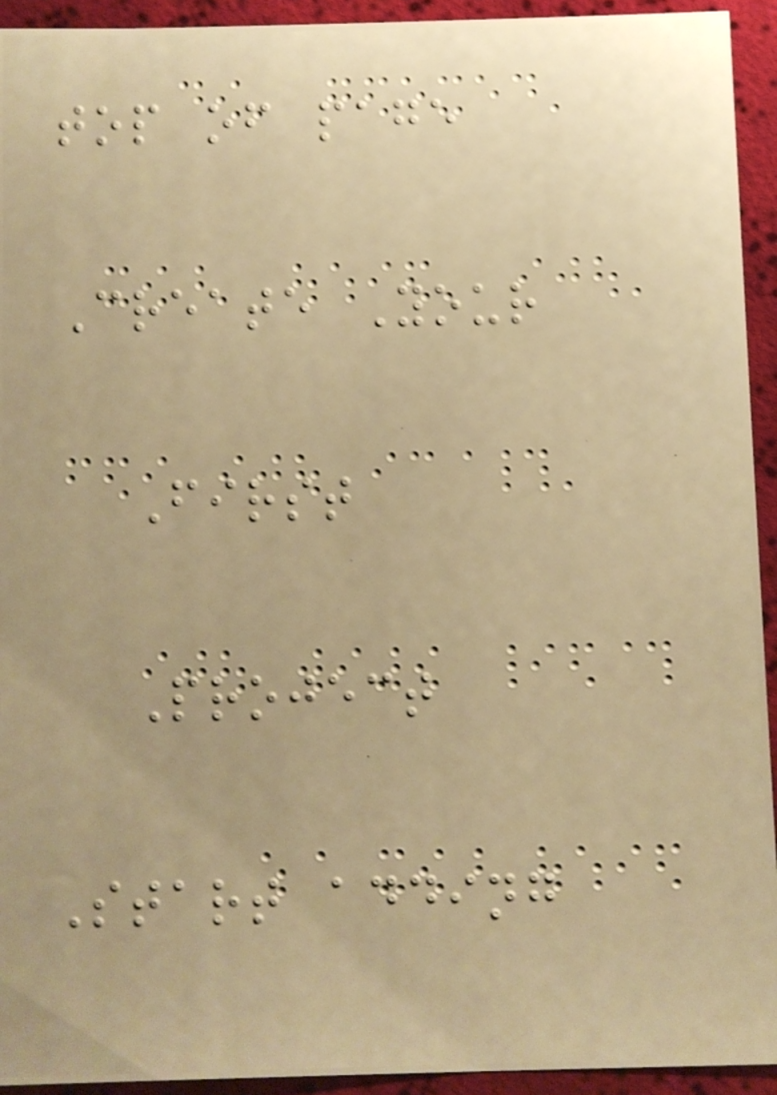top of page
Create Your
First
Project
Start adding
